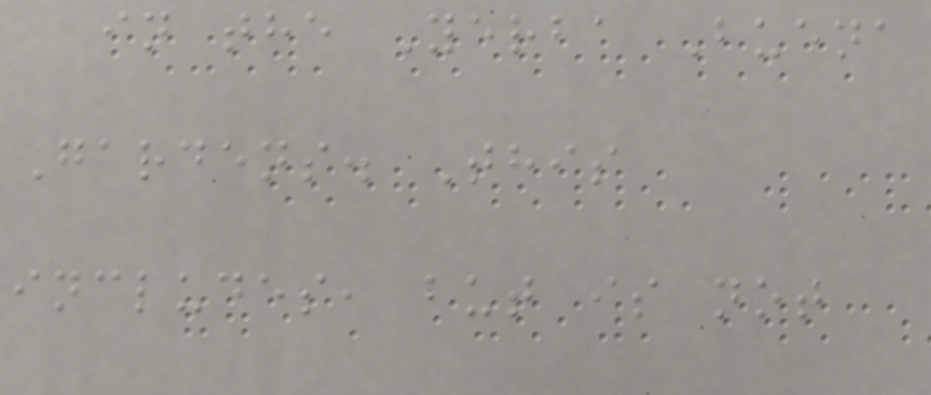in the Yerba Buena
Gardens. This
includes, but is not
